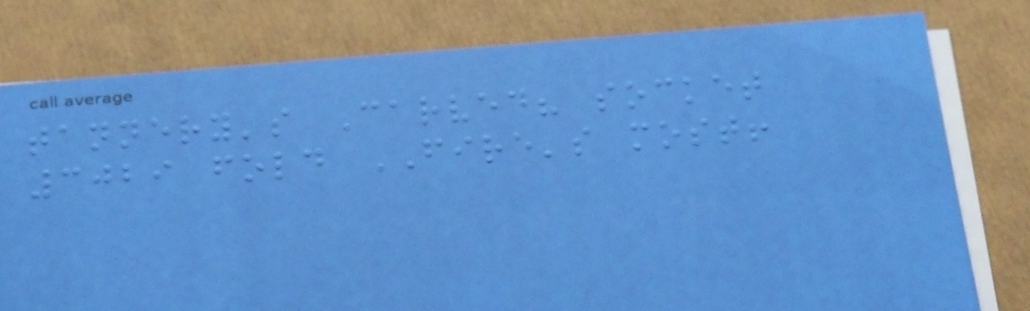tannery's Carved? socket
3029 fold FIRE's most!
